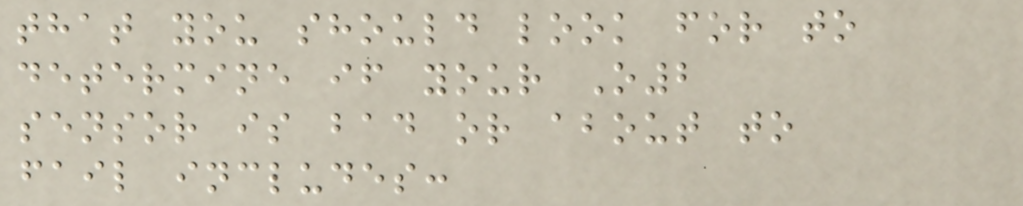that you should look for to
determine if your O2
sensor is bad or about to
fail includes:
